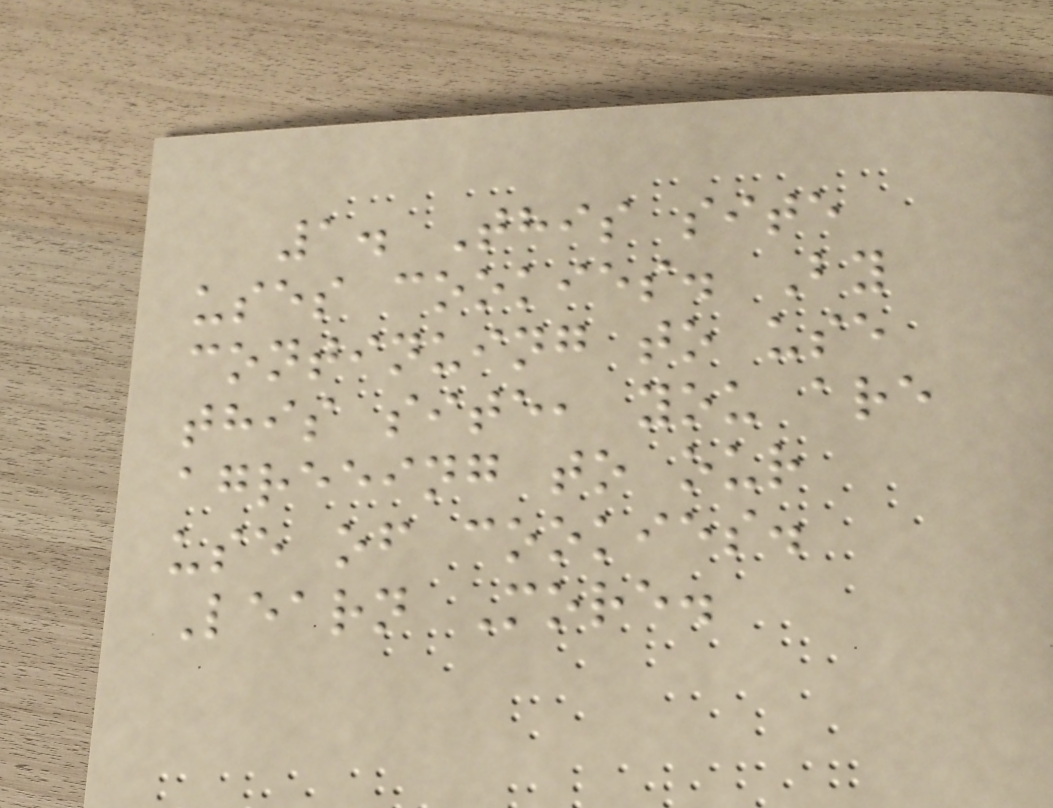1. This site
uses cookies. By
continuing to use
this site, you are
agreeing to our
use of cookies.
Learn More.
